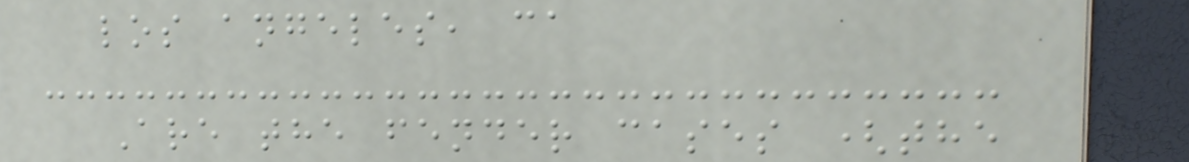los angeles, ca
Are the fender cases (the
